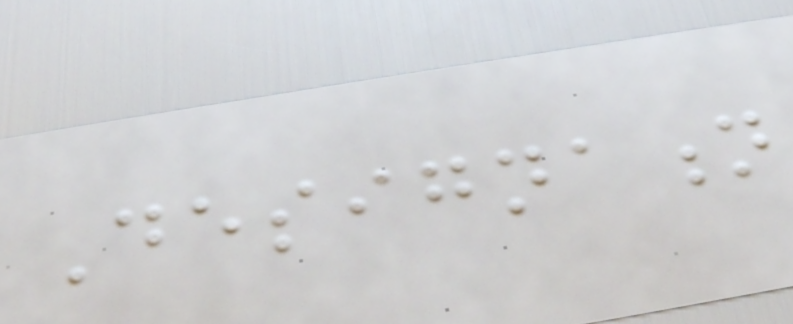Designation
